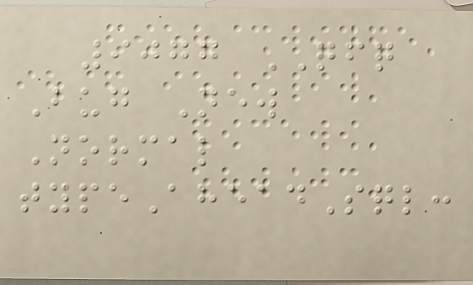9077 QFQ
Bug New
Normal
typeAheadSql:
